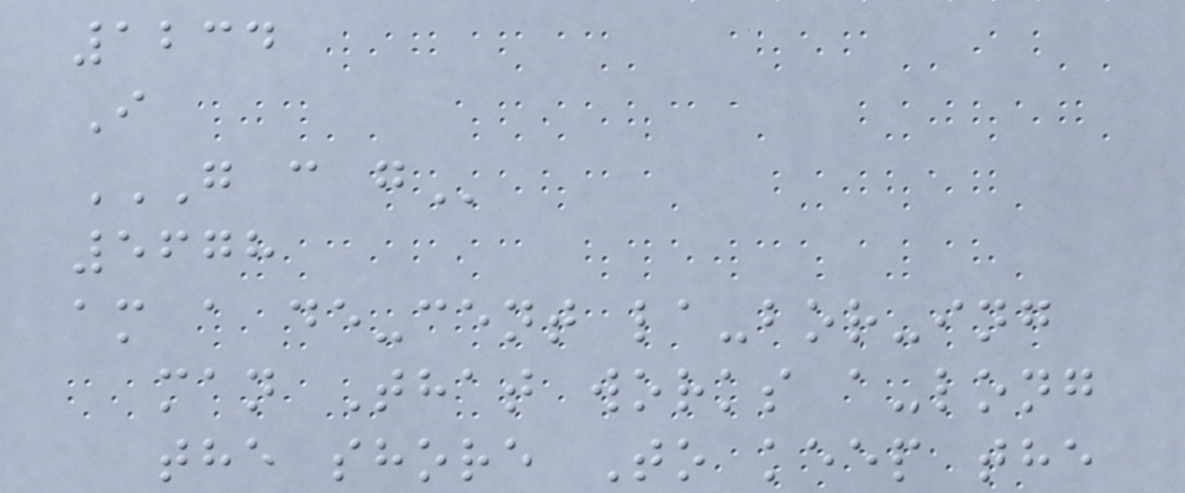1234
I
G C G
5678
am a de-cent la-bor-ing
man That works a-long
the shore To keep the
